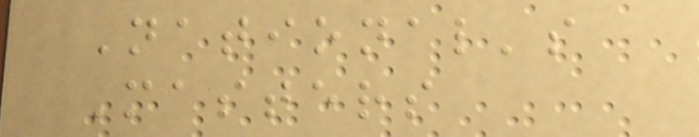National's
Masters
